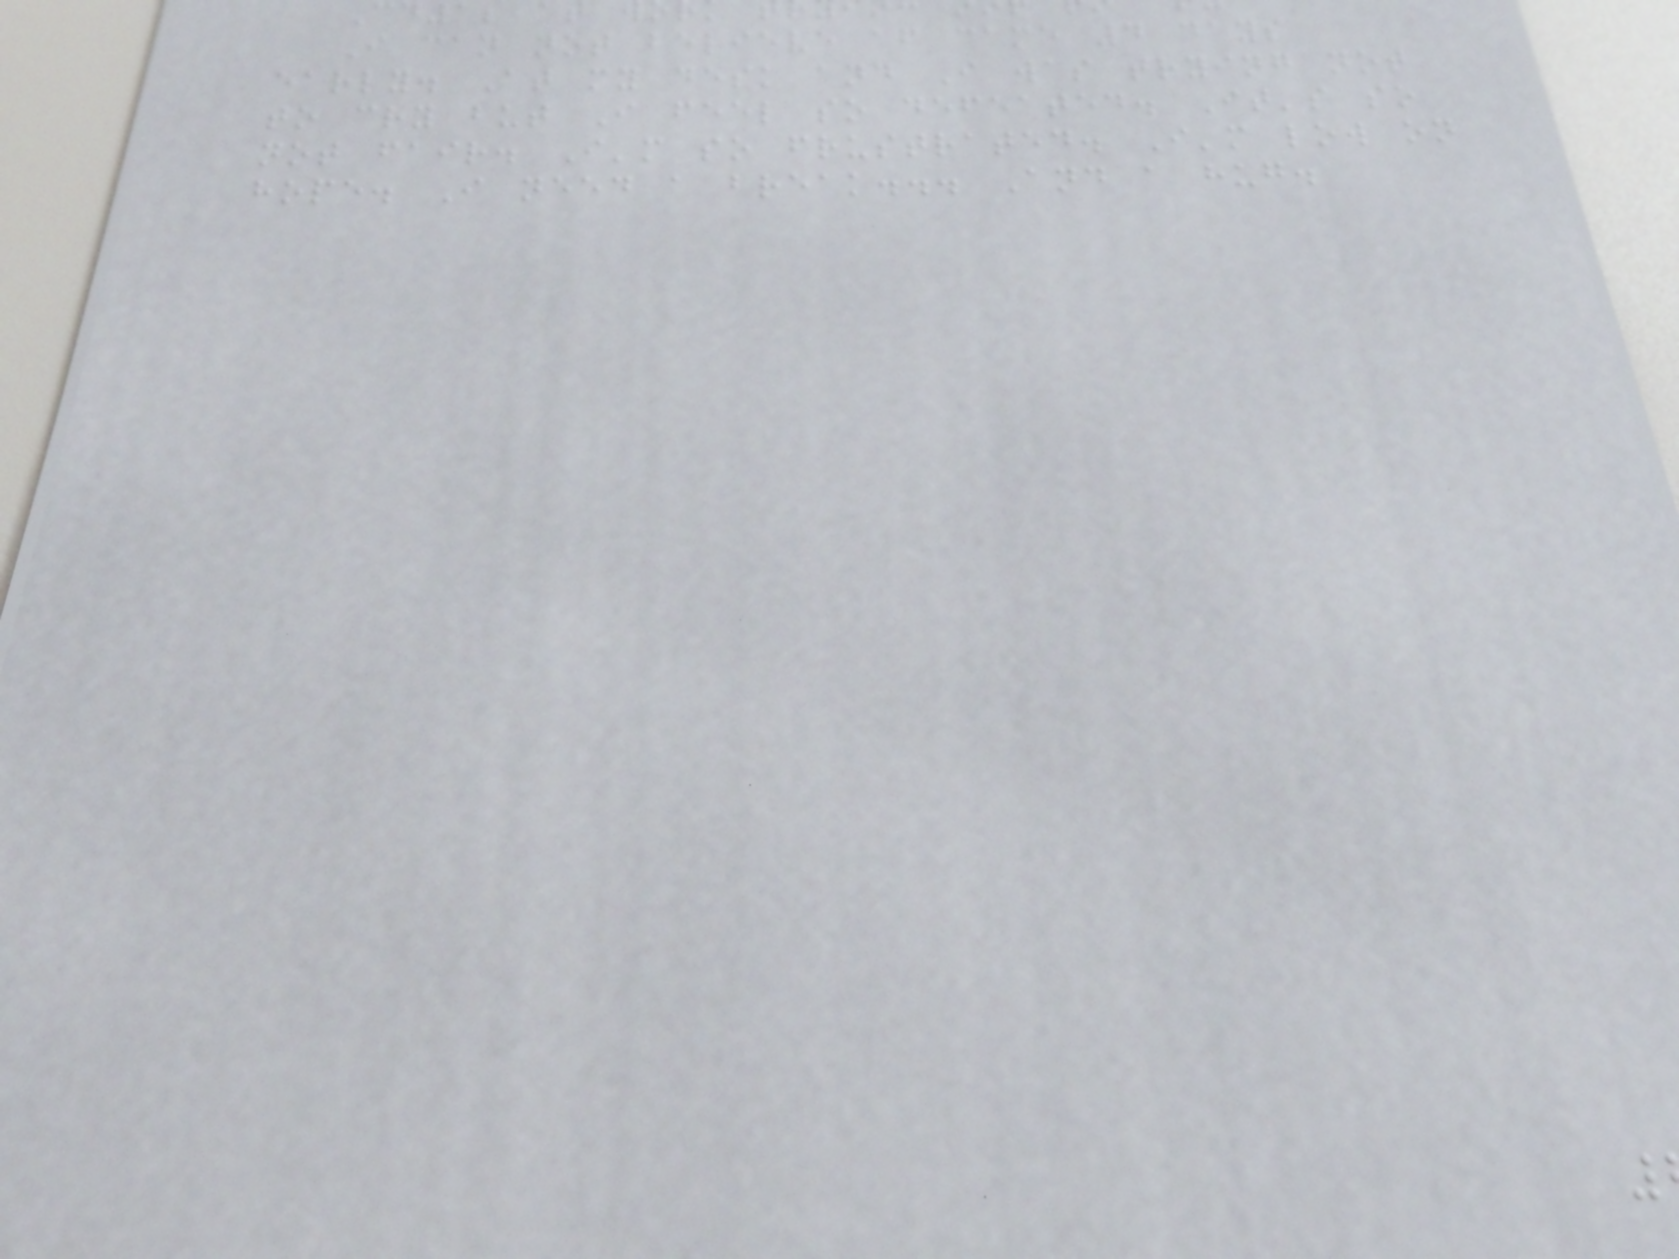I can not believe af came 4 days
early. At my desk and I was trying not
to cry but I feel so defeated. It's so
not fair. I'm so frustrated. I'm low on
hope. I need a break... And a hug.
